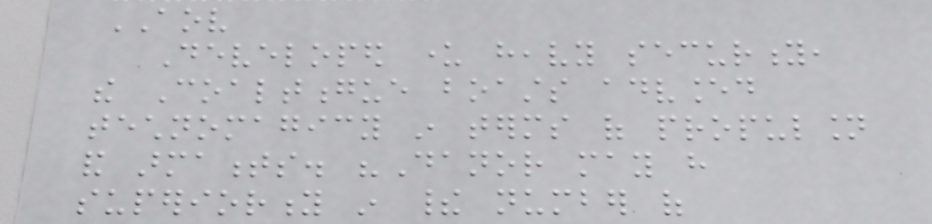AOV
Developed under heavy security,
the Coaltongue boasts advanced
technomagicy in terms of propulsion
and armaments. "Danor may have
superiority in their number of
